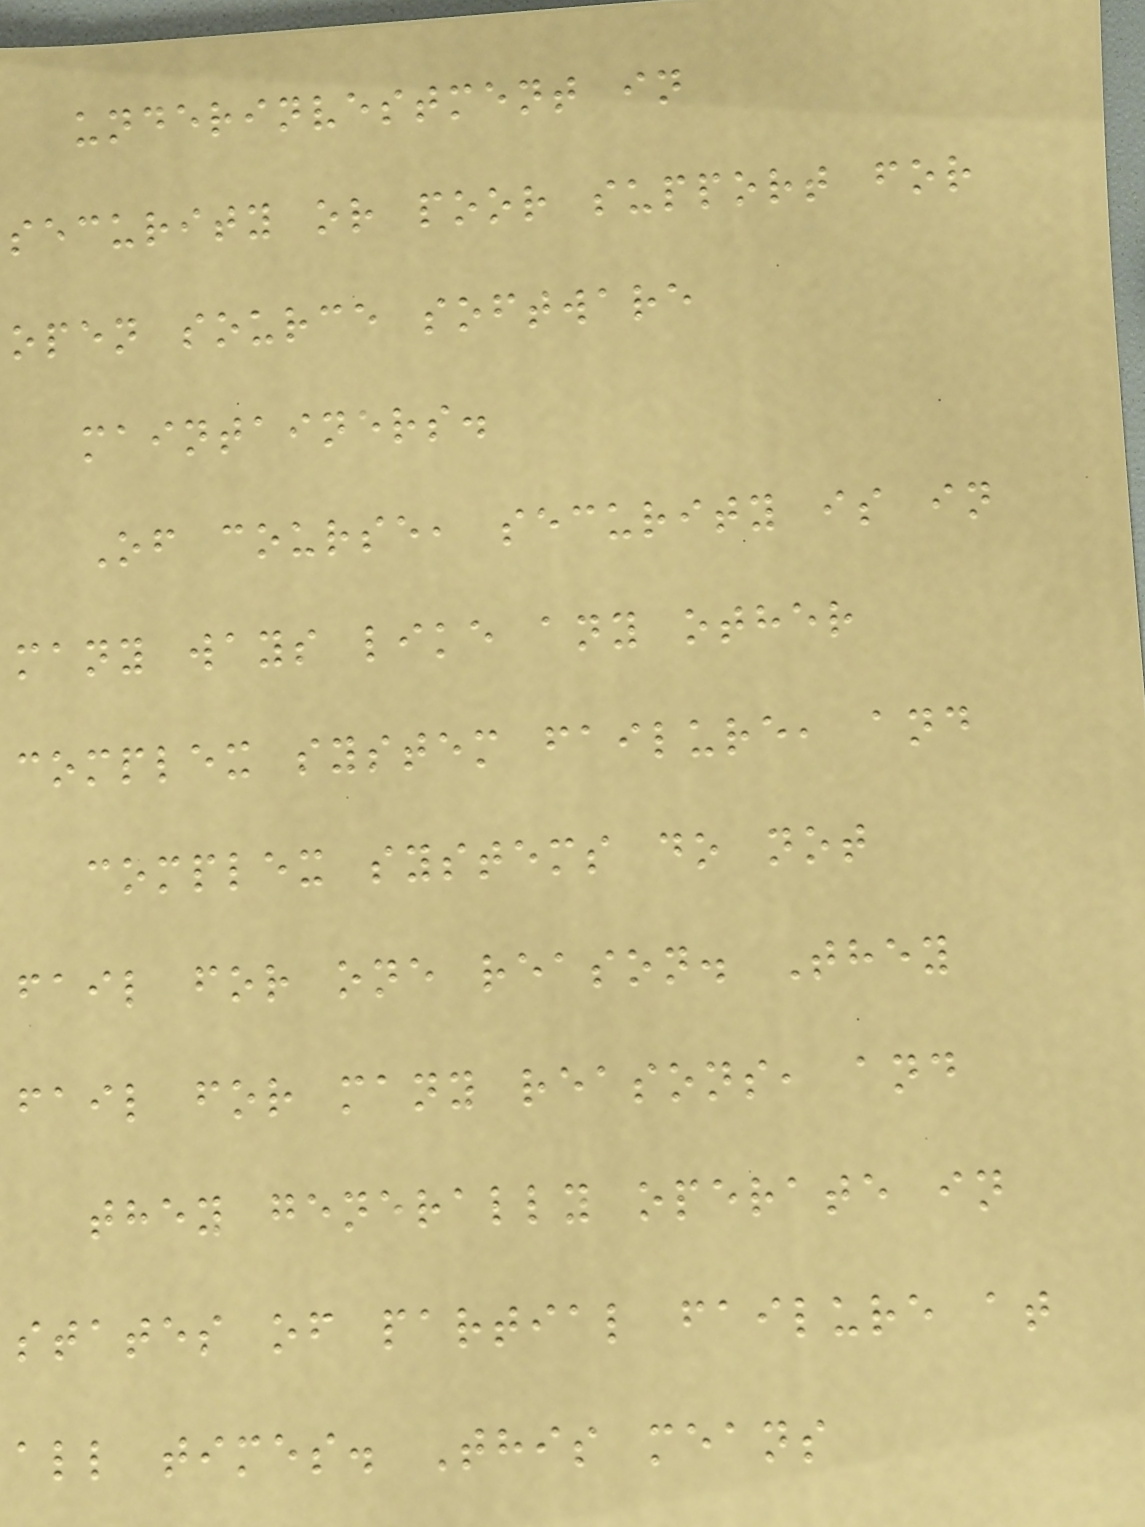underinvestment in
security or poor support for
open source software
maintainers.
Of course, security is in
many ways like any other
complex system failure, and
complex systems do not
fail for one reason. They
fail for many reasons, and
they generally operate in
states of partial failure at
all times. This means
